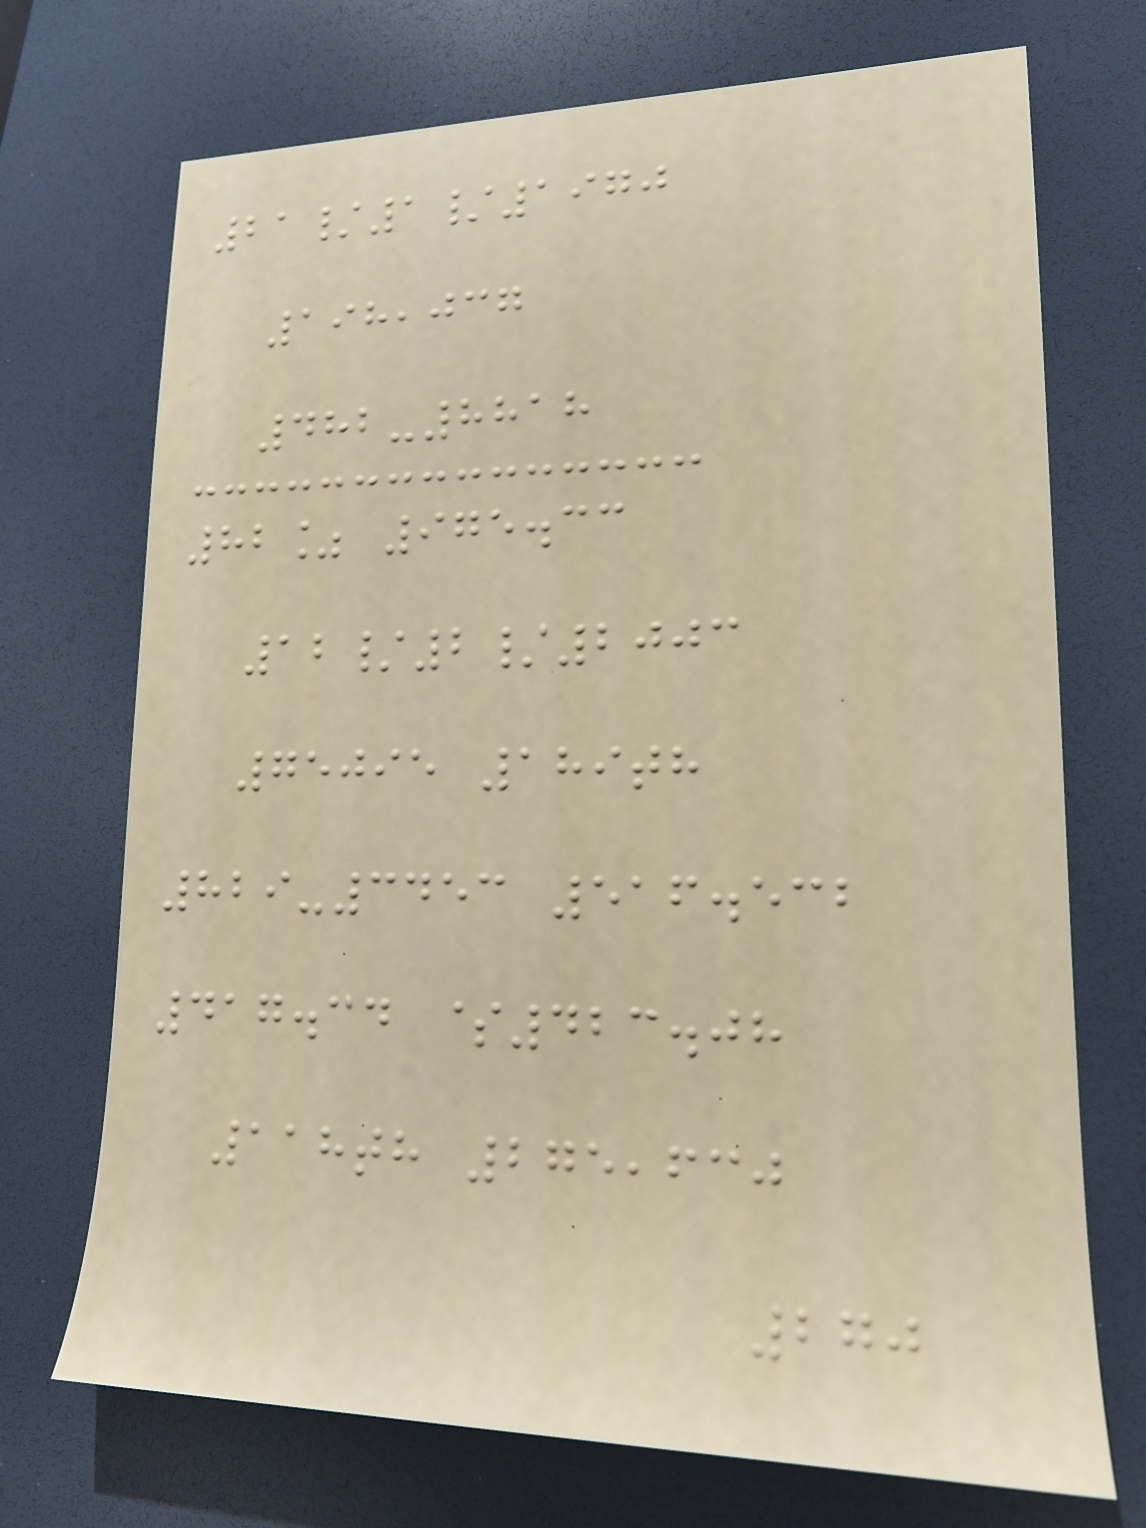21/1/1970
198,037
482-8818
82% 975.33
12/2/2003
75095 189th
829-3453 516.532
417.34 $423.08
118th 275,630
270
